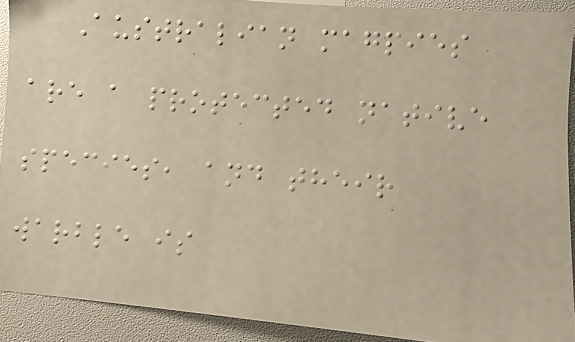Australian magpies
are a protected native
species, and their
warble is
